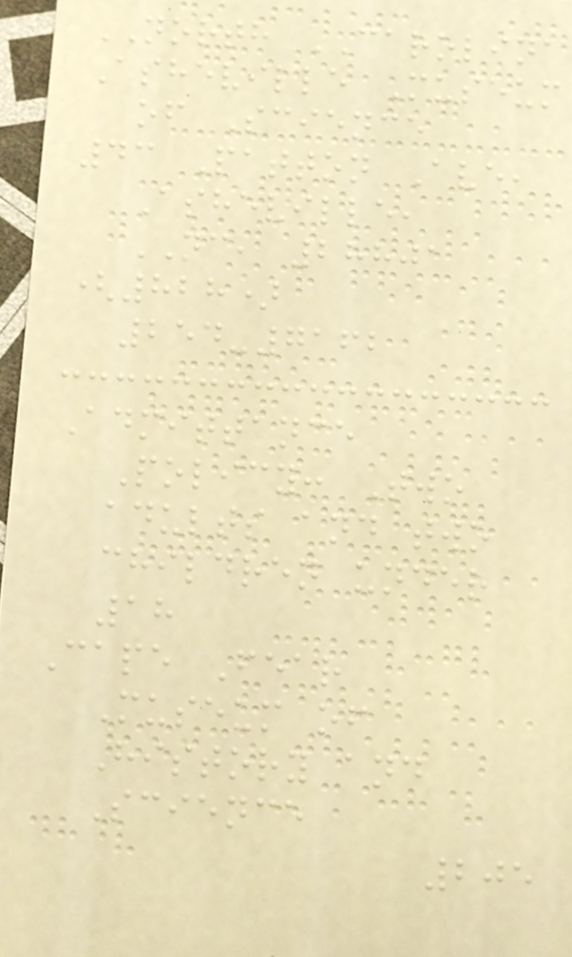NORTH CAROLINA
Asheville Museum
of Science
43 Patton Ave,
Asheville,
NC, 28801
(828)
254-7162
Admittance
Policy: Two
adults and two
children under
18
Cape Fear
Museum of
History and
Science
205
